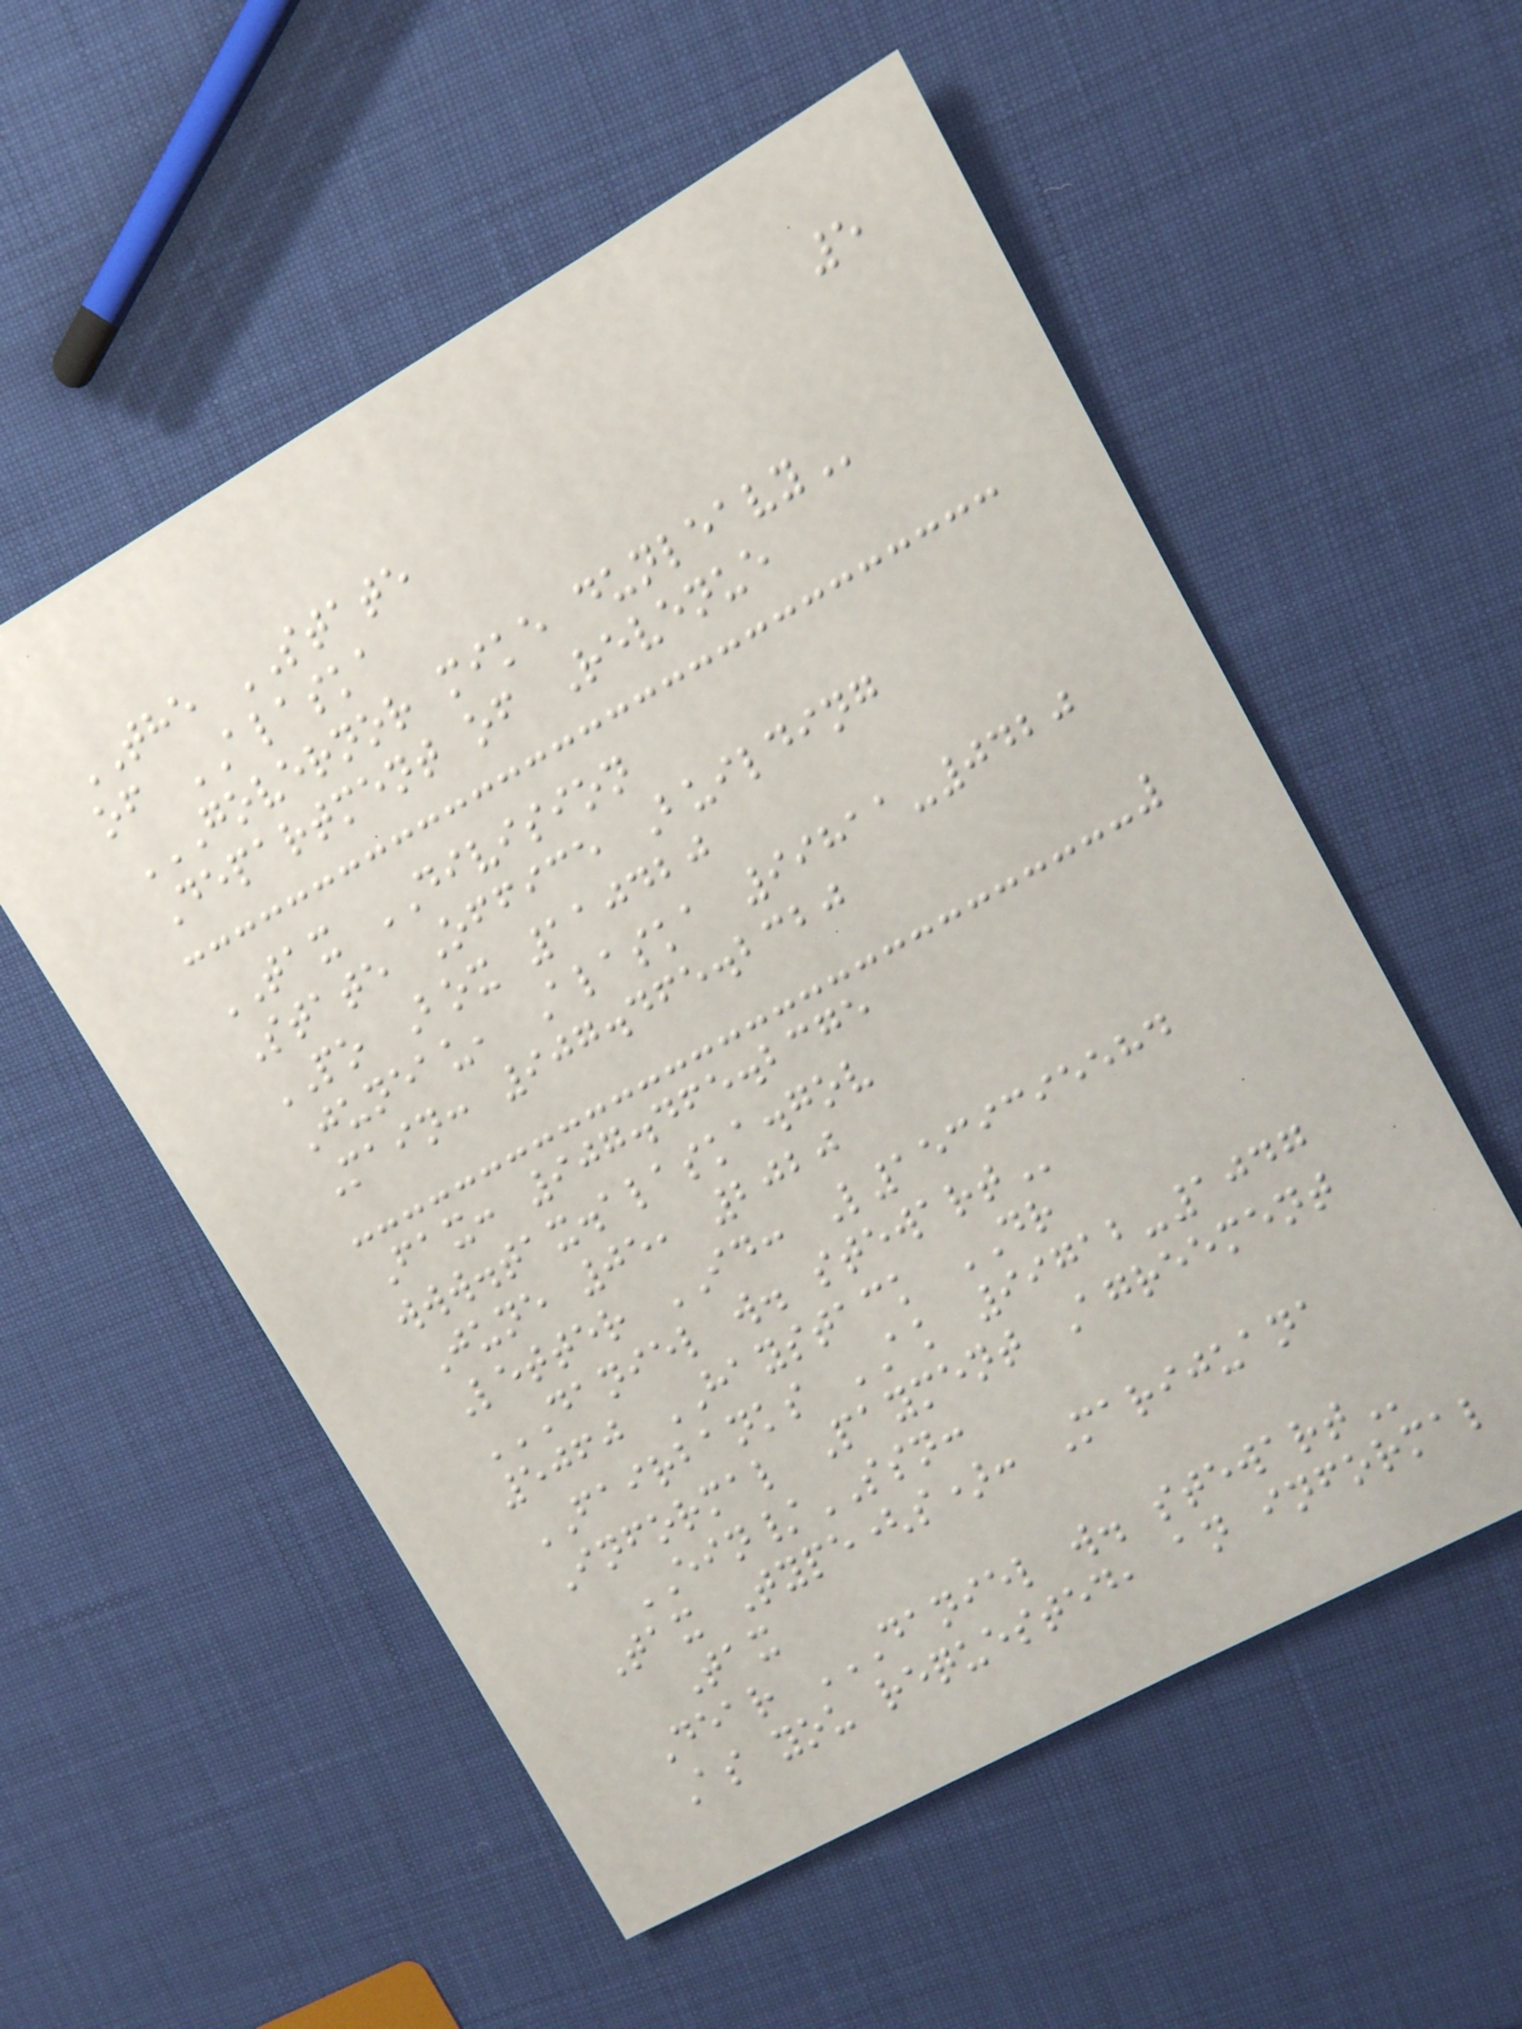5
THE STATE
of ALASKA
GOVERNOR MIKE DUNLEAVY
Department of Revenue
TAX DIVISION
State Office Building
PO Box 110420
Juneau, Alaska 99811-0420
Main: 907.465.2320
Fax: 907.465.2375
www.tax.alaska.gov
June 05, 2020
Letter ID: L1539395584
DANIEL W. STEWART
5060 HAYSTACK DR
FAIRBANKS AK 99712-1047
Informal Payment Agreement
EIN/SSN:
Tax Type(s): Marijuana
Tax
Dear DANIEL W. STEWART
As you requested, an informal
